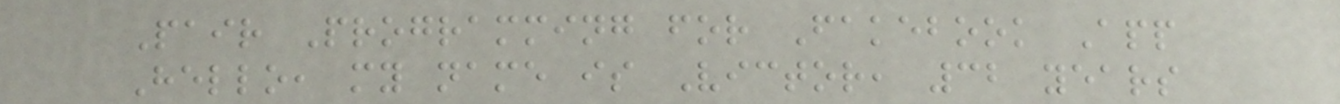Pair Programming for Fakebook App
Hello, my name is Victor, 32 years
